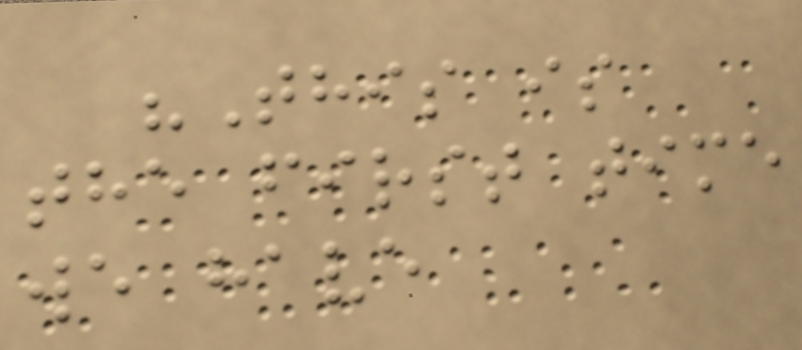"This is
the first time
we have
